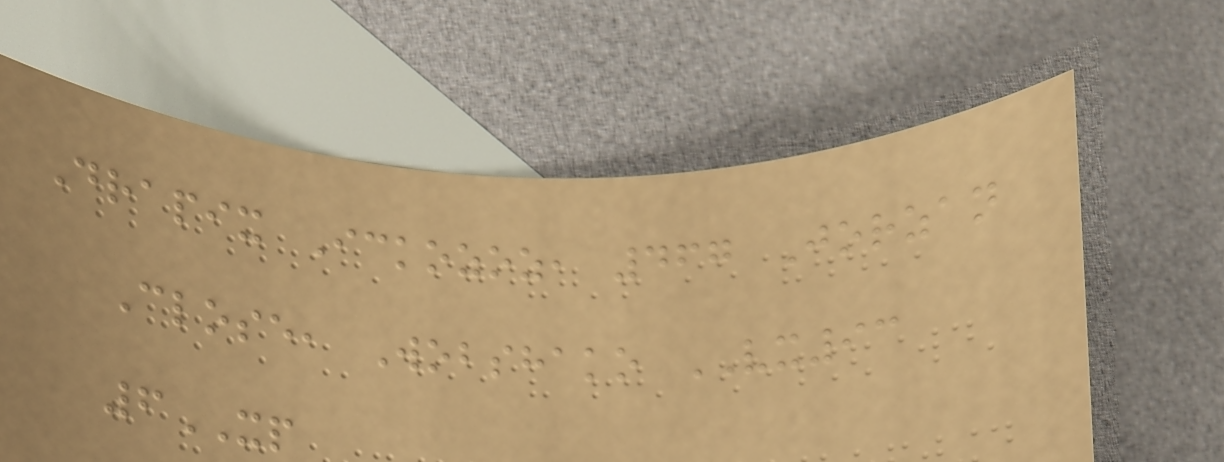Drapix Ickozoz, 467 Jorzan
Close, Wobshako VX93
6XP
